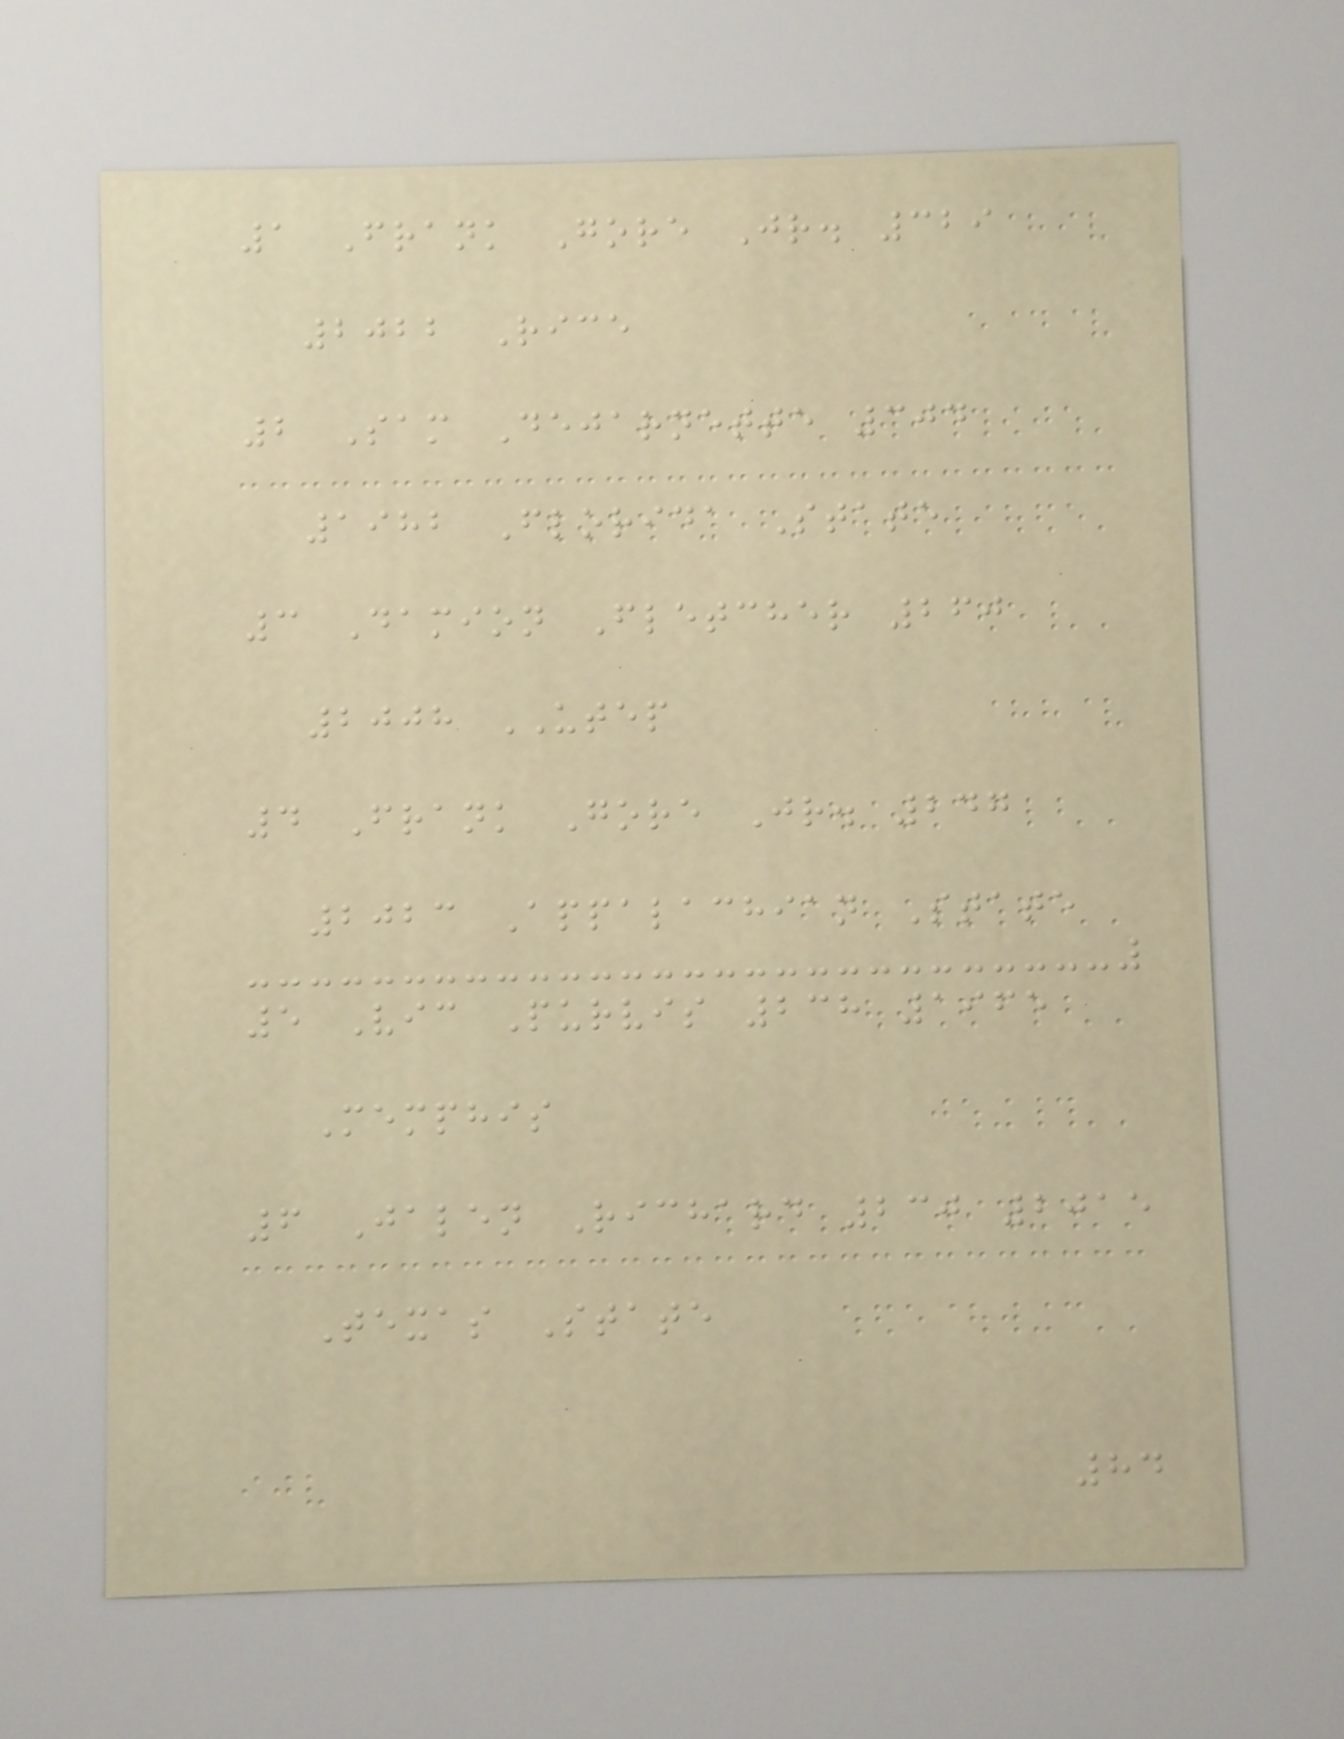1 Frank Gore Jr. 329
2022 Rice
2 Sam Dejarnette 304
1982 Florida State
3 Damion Fletcher 260
2008 UTEP
4 Frank Gore Jr. 247
2023 Appalachian State
5 Vic Purvis 238 1965
Memphis
6 Jalen Richard 230 2015
Texas State
84
